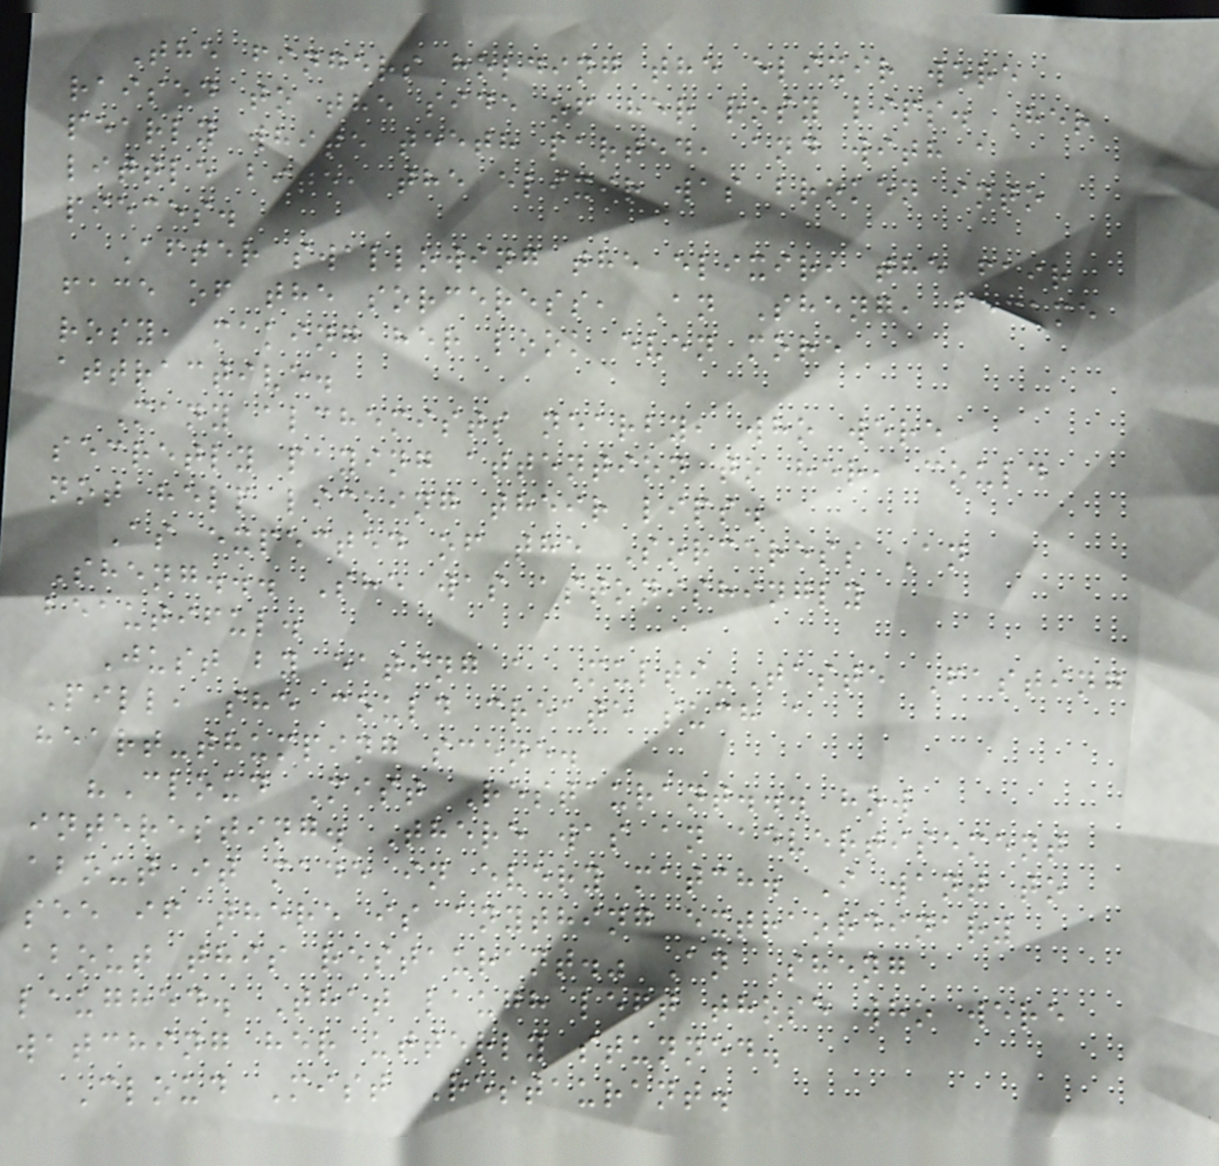The fingers holding the elixir were
raised to the side of her rosy lips. Her
pearly white teeth parted, and with a
little bite, the elixir was broken into
pieces.
After swallowing the elixir, the fair
face of the sorceress, An Sheng, became
rosy, making her look even more
attractive.
Many alchemists nearby, who were
secretly paying attention to her, could
not help licking their lips.
As expected of the Sorceress An
Sheng... She was astonishingly
beautiful.
Just by eating a Multi-Taste Fasting
Pill, she could create such a
heart-thumping scene.
"Cloud Mist Restaurant... how
interesting. There was an advertisement
about it made in every match. I want to
see if there is anything extraordinary
about this restaurant." An Sheng
laughed. That laugh left those who were
watching her utterly stunned.
Cloud Mist Restaurant.
